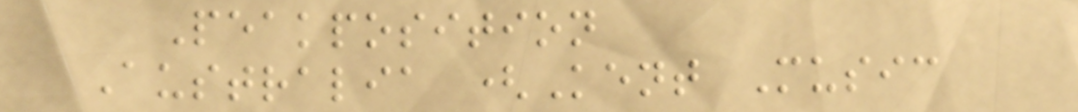Peakposition
Australia (Kent Music
